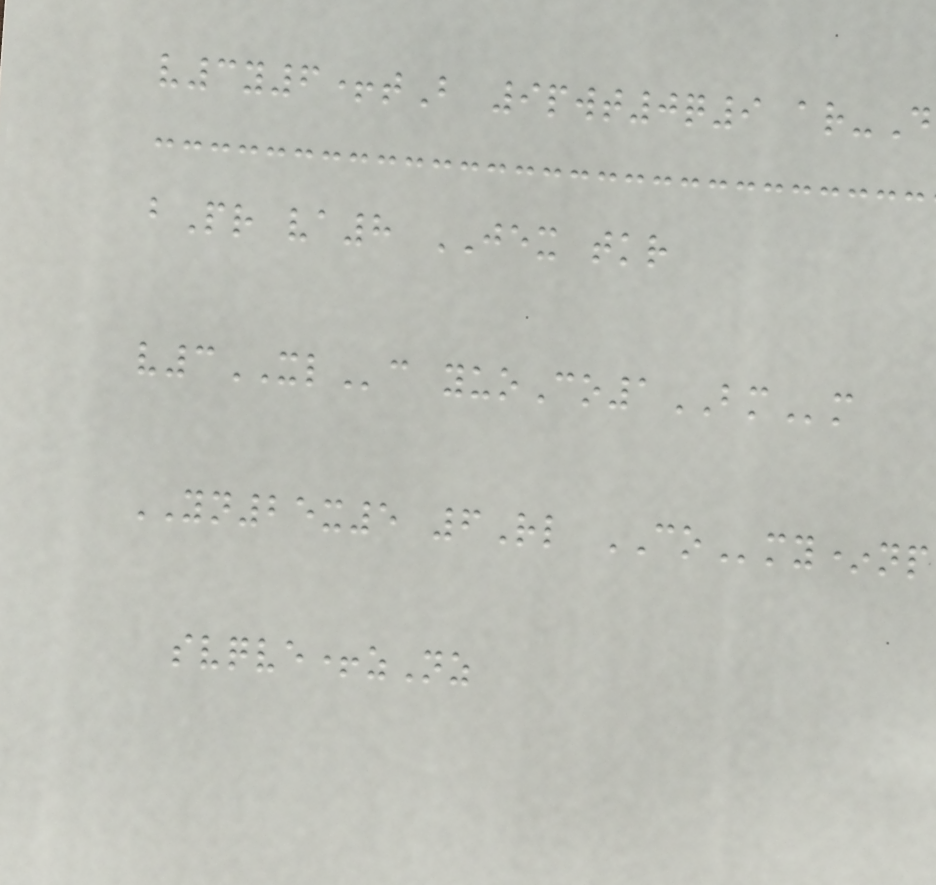v3y6+tB 9pwt0q9 ar-D
bPr va8 JEX tkr
v3XLc yuoCo1BMm
YN25x5 6Rl COmy*np
svqve+zNz
